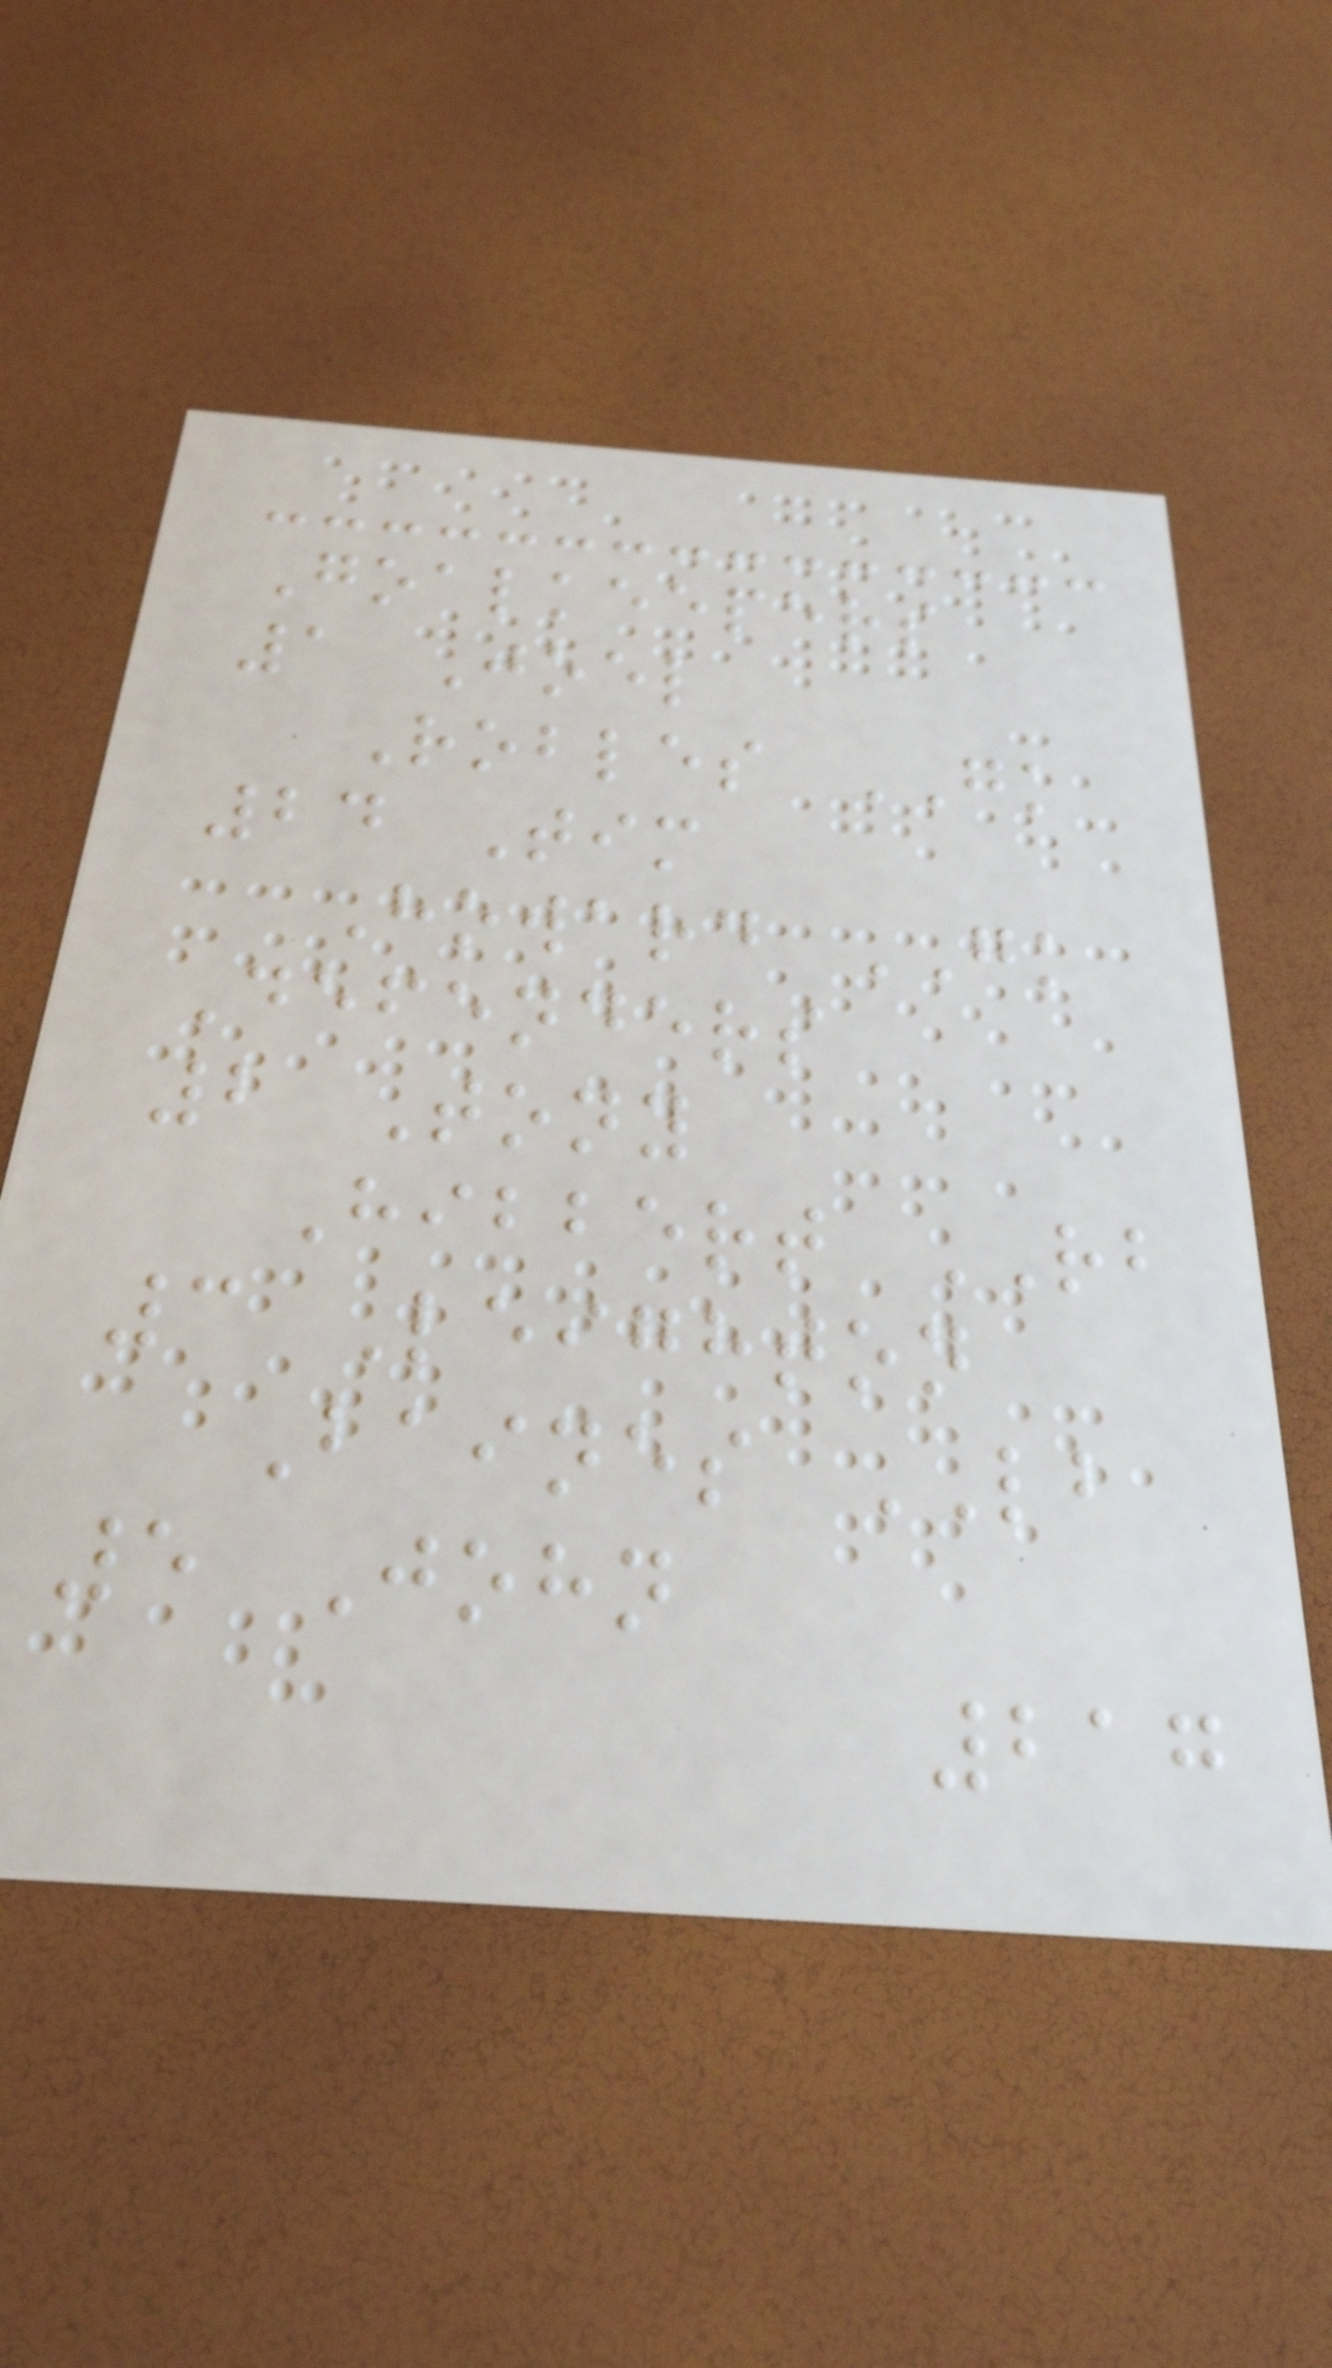Goalkeepers
1 Joel
Robles GK
24 Tim
Howard GK
Defenders
2 Tony
Hibbert RB
3 Leighton
Baines LB
5 John
217
